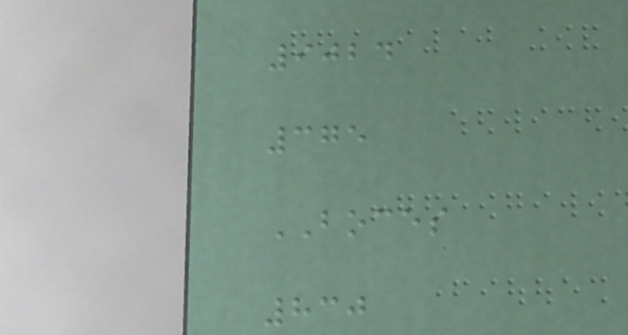9024
375
BOCES
830
